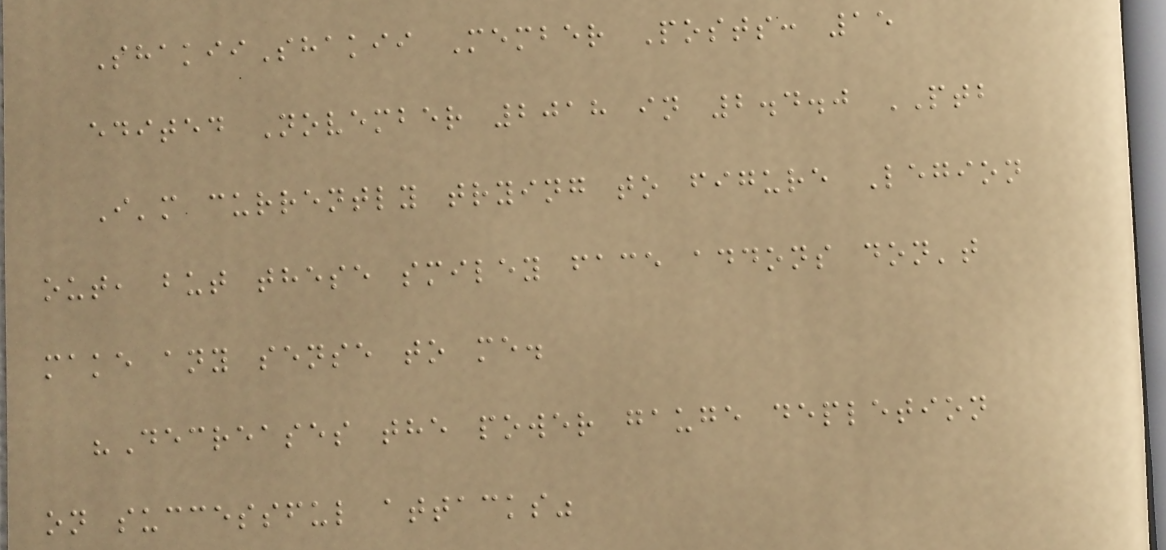ShakiiShakii Member Posts: 15
edited November 2018 in 2.4.0 PTB
I'm currently trying to figure Legion
out, but these smiley face addons don't
make any sense to me.
"Decreases the power gauge depletion
on successful attacks"
